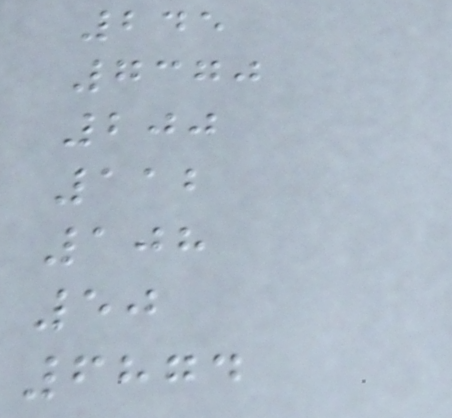245
7370
200
112
108
50
6874
